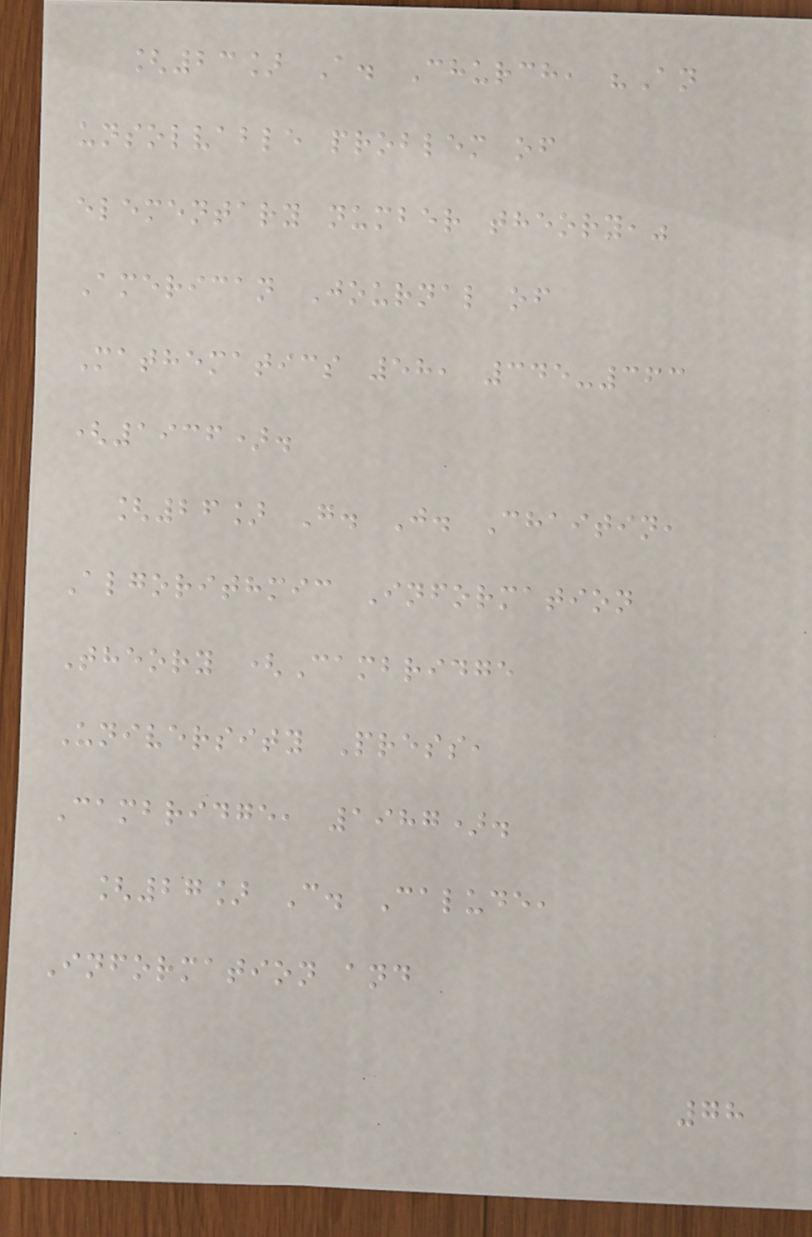[23] A. Church, "An
unsolvable problem of
elementary number theory,"
American Journal of
Mathematics 58, 345-363
(1936).
[26] G. J. Chaitin,
Algorithmic Information
Theory (Cambridge
University Press,
Cambridge, 1987).
[27] C. Calude,
Information and
78
